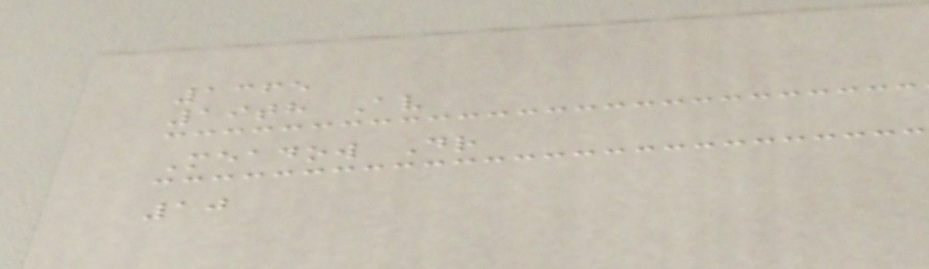1365
19th Av
Meadow Dr
10
